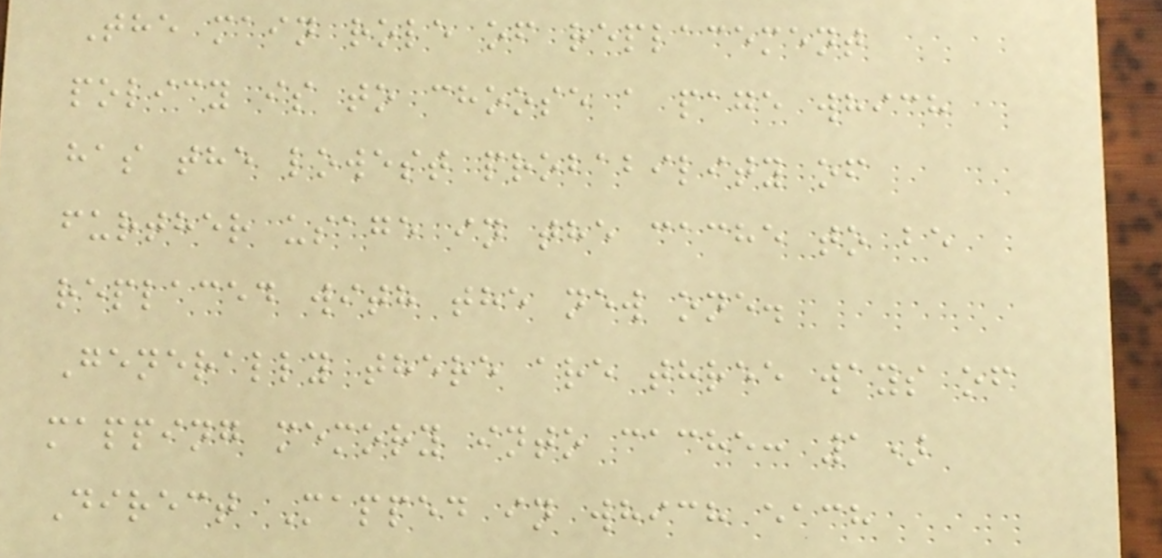The main role of replacement
policy is to choose a page which
has the lowest probability of
further usage in the cache to be
replaced with the new one.
Generally there are three ways of
mapping memory into cache: 1)
Direct Mapped in which each
